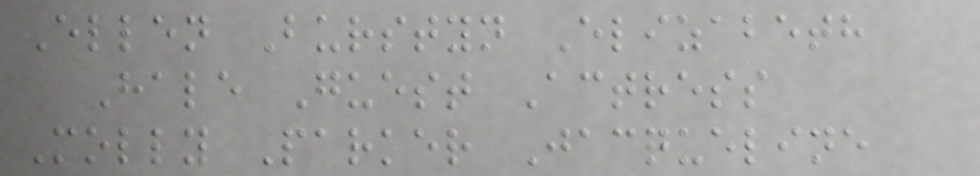Ellen Burstyn Elizabeth
Hale Guest Actress
Molly Parker Jacqueline
